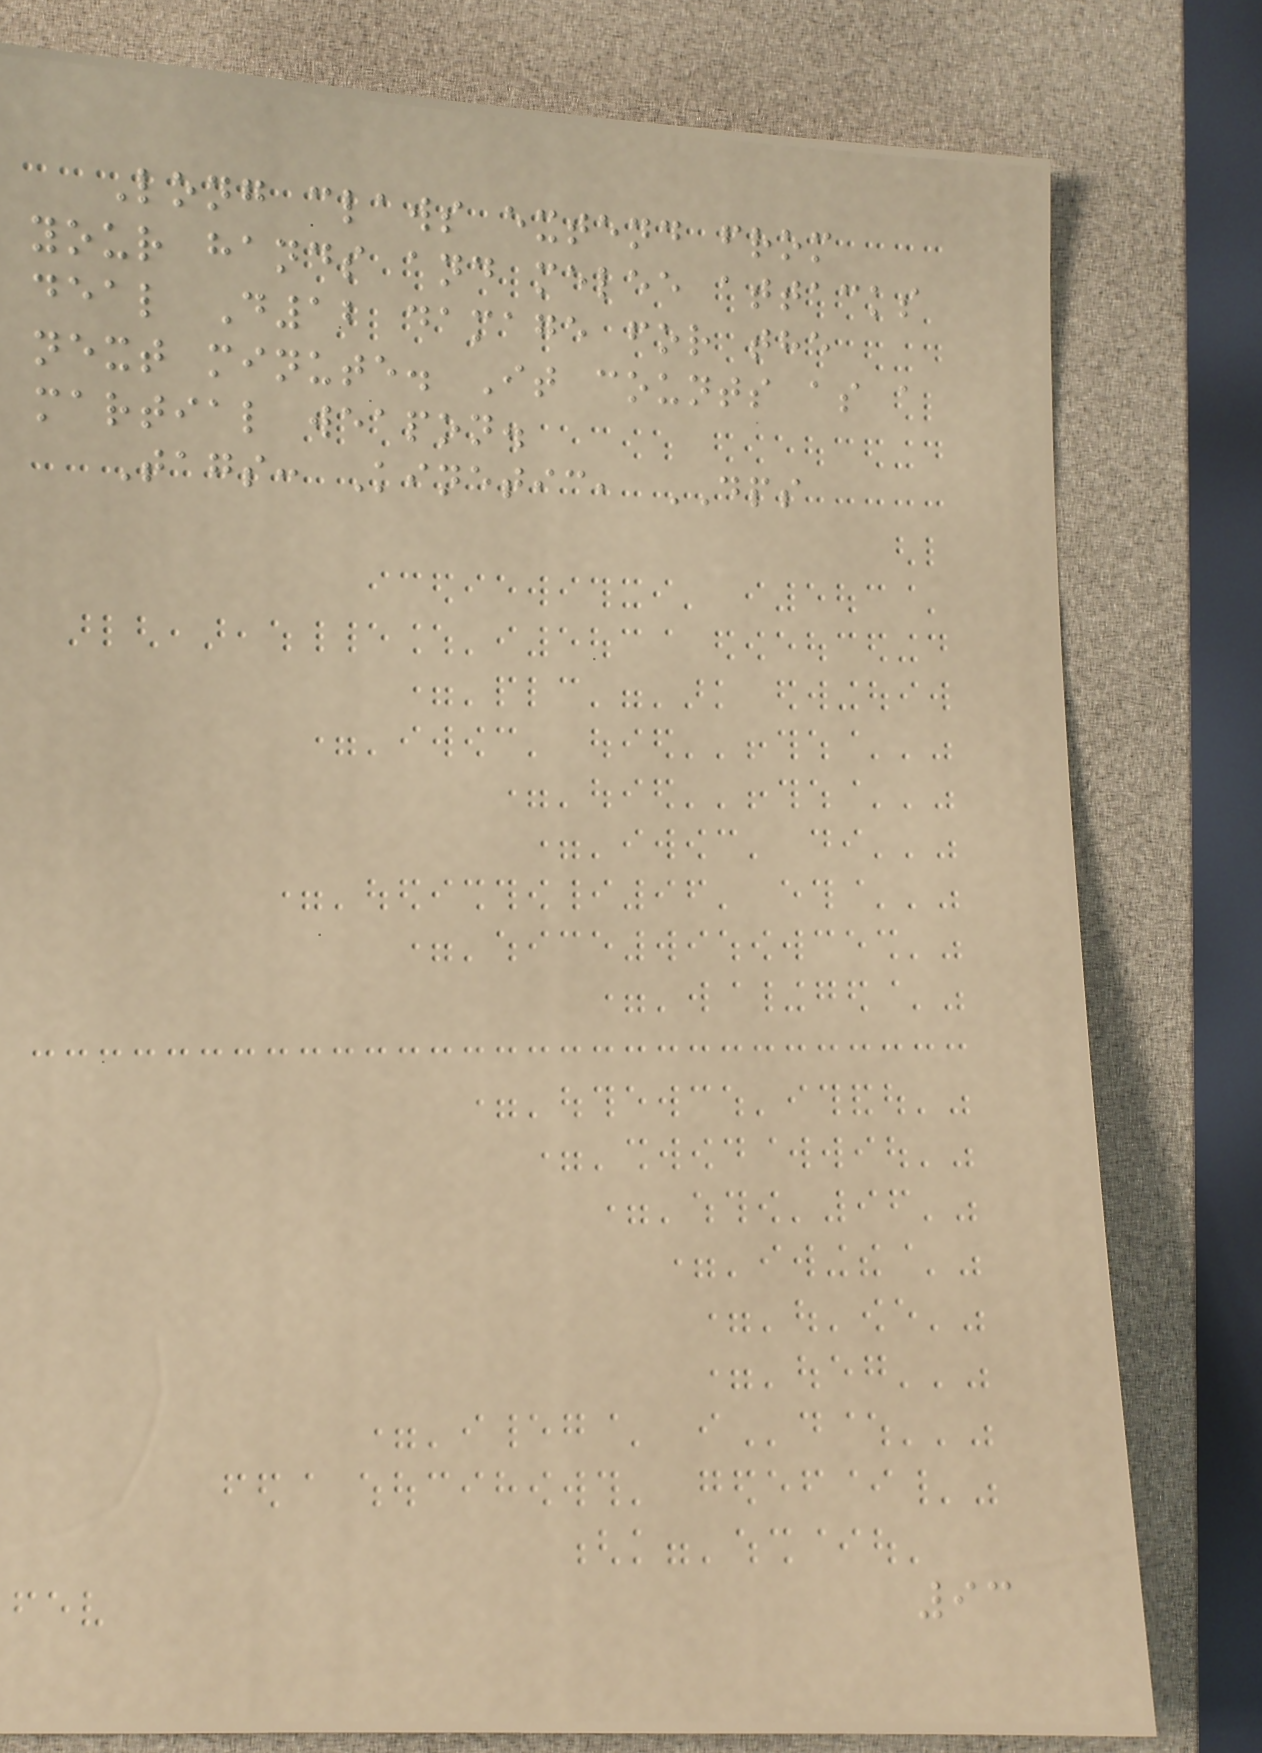Long claws extend from
your hands and melee attacks
deal D12 damage for the
next minute. It counts as a
martial weapon.
Tags: Kinetic, DPS
93
